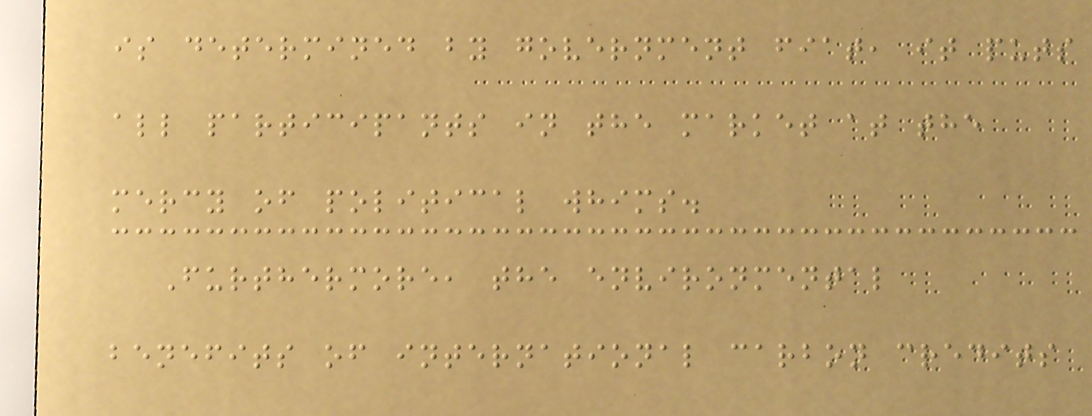is determined by government fiat, it puts
all participants in the market at the
mercy of political whims.
Furthermore, the environmental
benefits of international carbon credits
